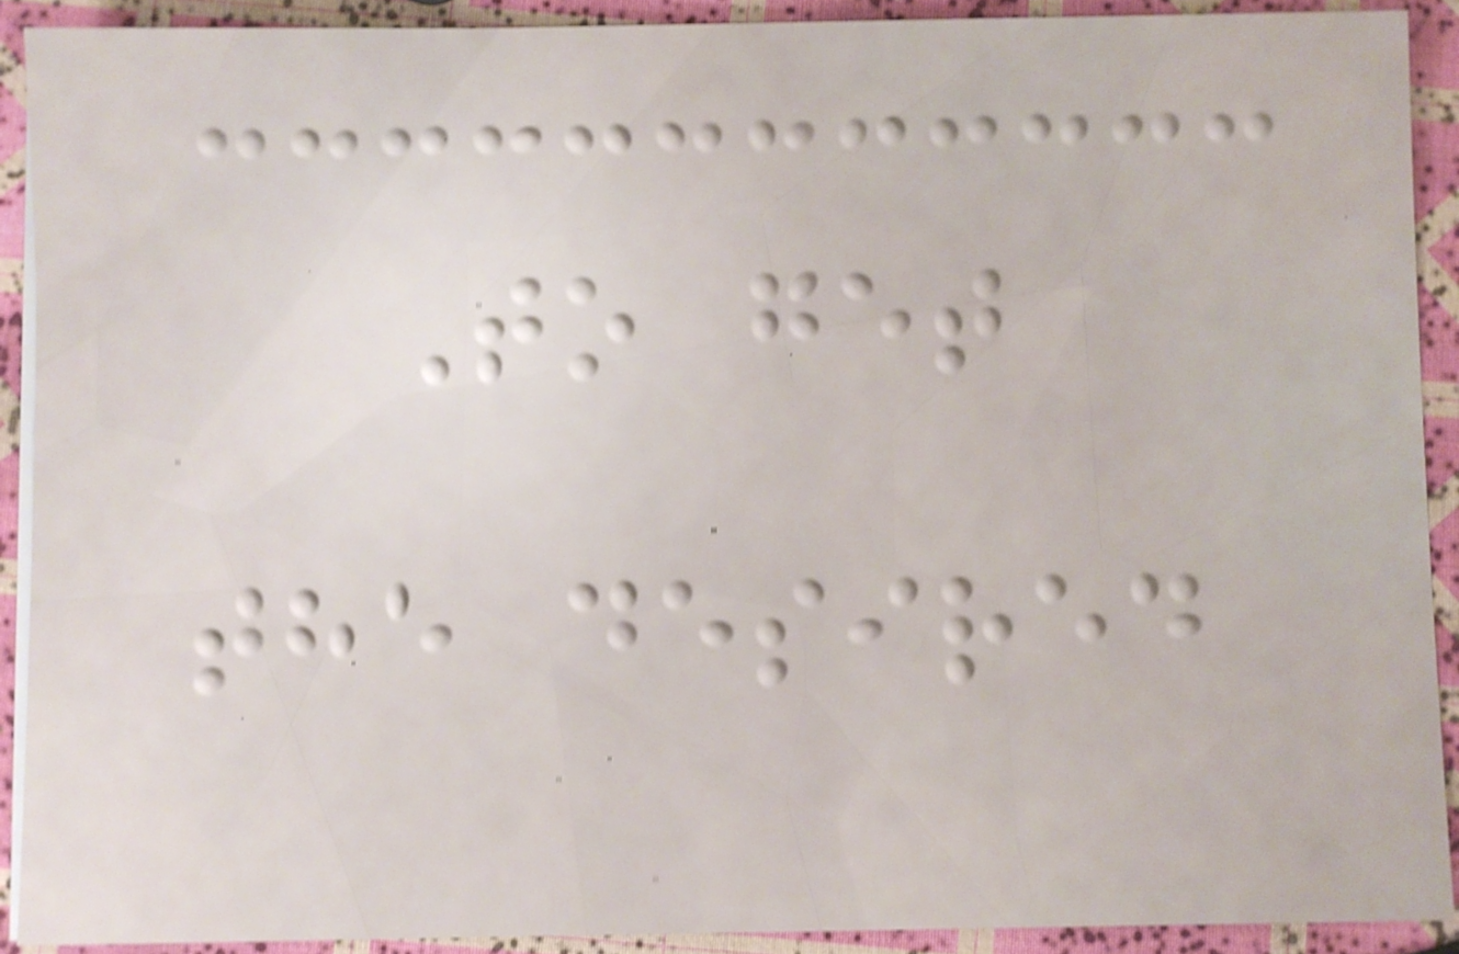To get
the desired
